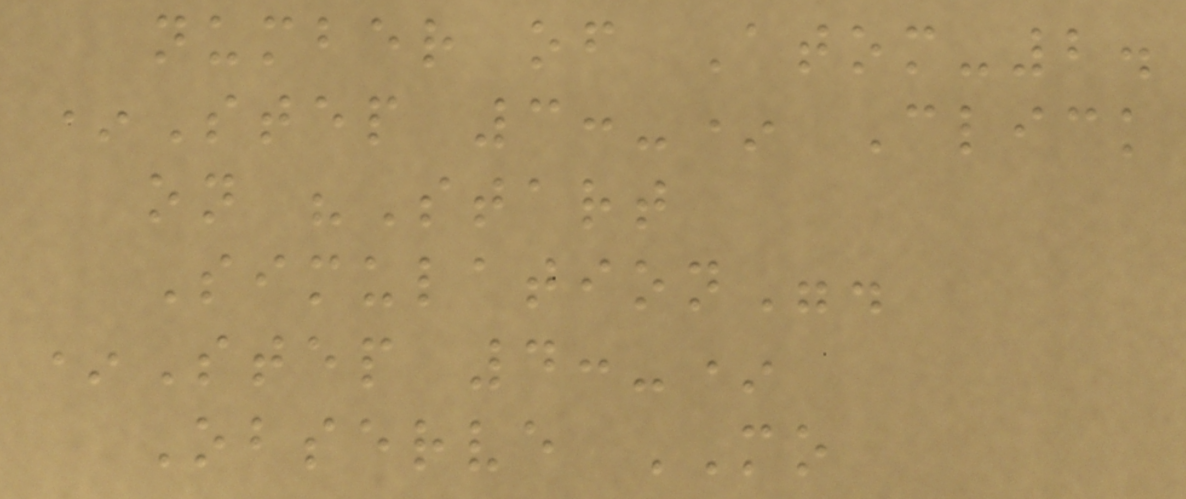number of Atom-2.
*Step 3:-* Click
on "Start
Simulation".
*Step 4:-*
Observe MO
